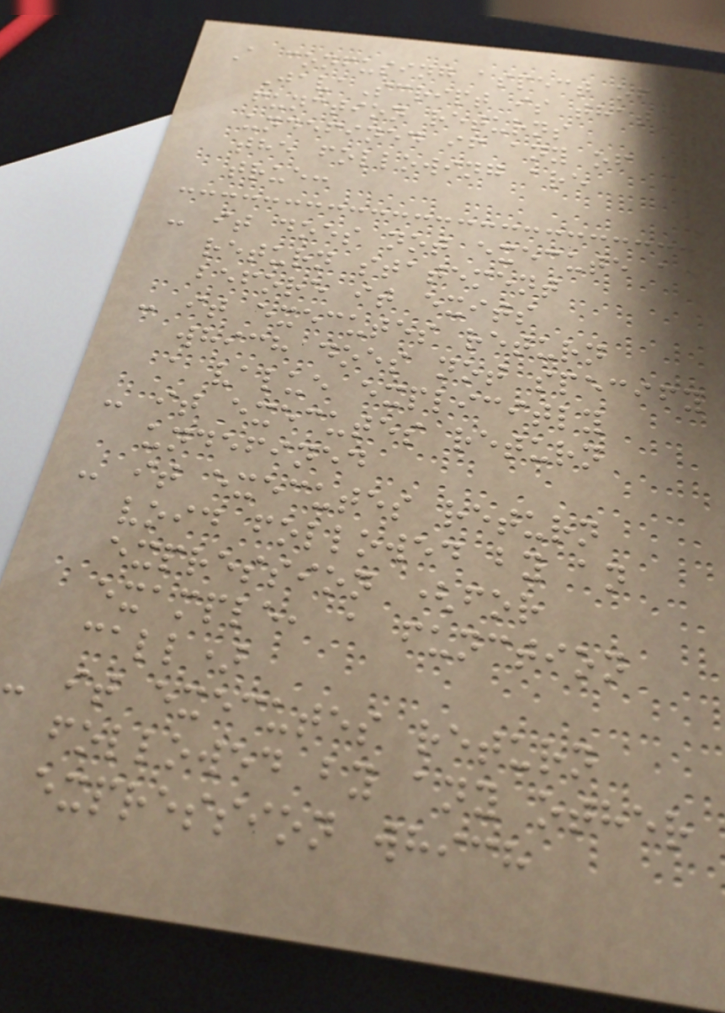A confusing aspect of
JavaScript is that a
function returns
undefined if any of
the following are
true:
- it does not execute a
return statement
before it exits
- it executes return
which does not specify
a value explicitly
- it executes return
undefined
- it executes return
void followed by an
expression (for
example, a function
call)
- it executes return
followed by any other
expression which
